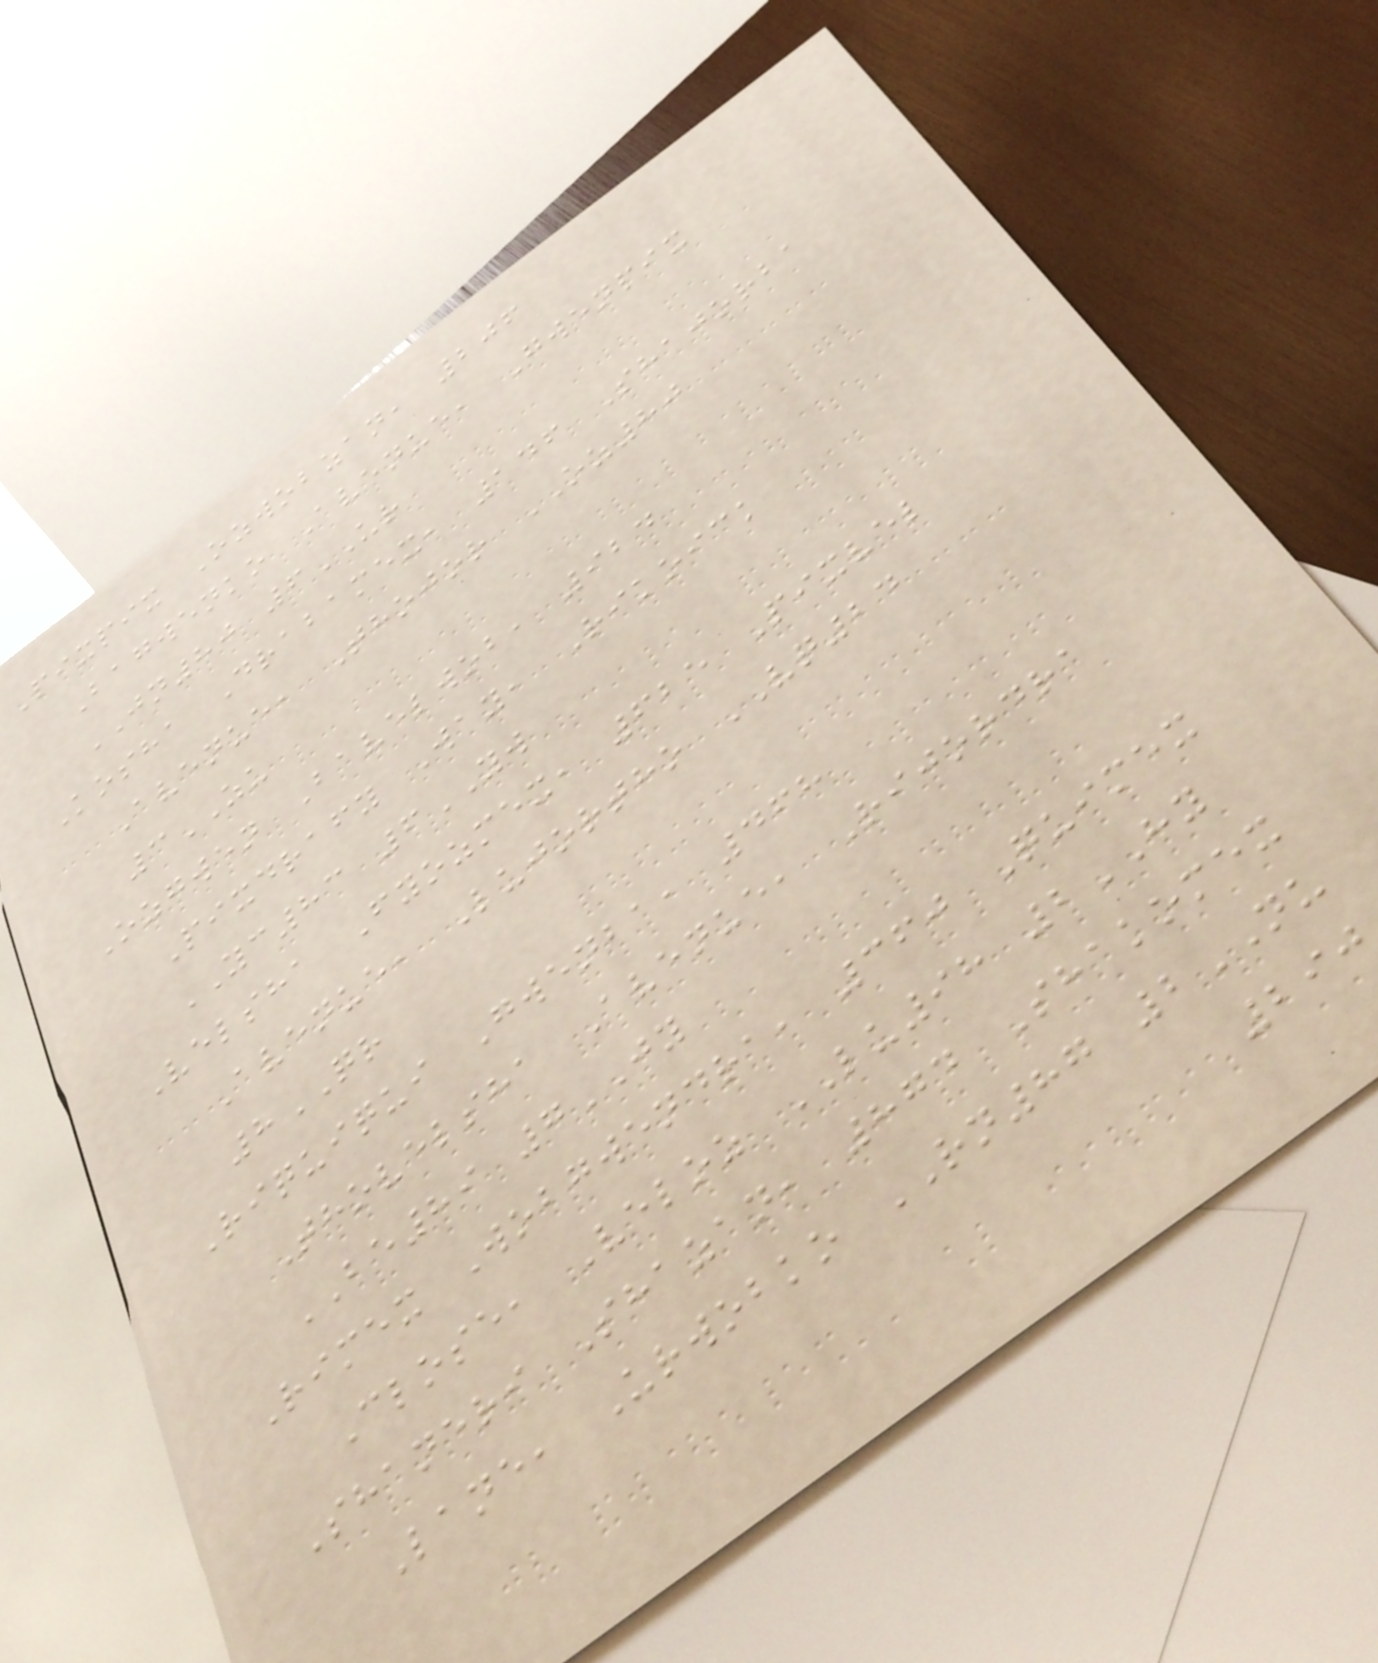Pixpix Ozwobzan, 206
Bagwenko Avenue, Gwenpix
JN80 6UR
Kosha Drabamex, 146 Shajorba
Avenue, Thojor OZ80
3ZU
Ozgwen Bavelwob, 924
Pixdrafy Way, Rikoick
YC83 6YW
Velsha Fyozmex, 625 Pixvel
Avenue, Lujortho VQ24
8QR
Riquiqui Gwenba, 468
Thovelsha Avenue, Rijordra
BE89 7JY
Rimex Wobgwendra, 360 Quimex
Close, Veloz LU98 2HY
Shaneri Shazan, 874 Shakomex
Lane, Urwobko RN87 2NU
290
